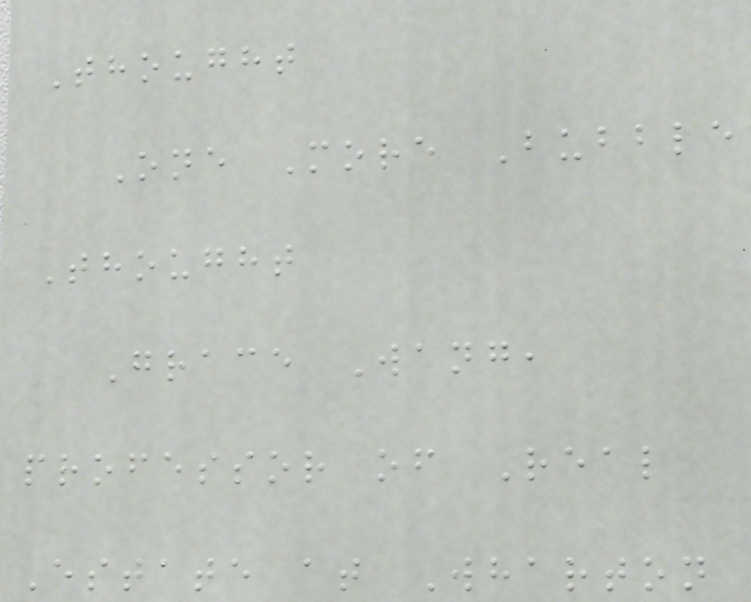Thought
One More Bubble
Thought
Grace Wang,
professor of Real
Estate at Wharton
